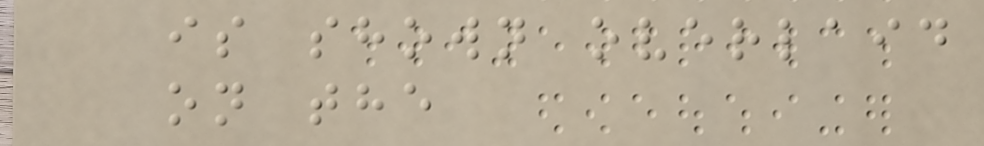is shown overlaid
on the
